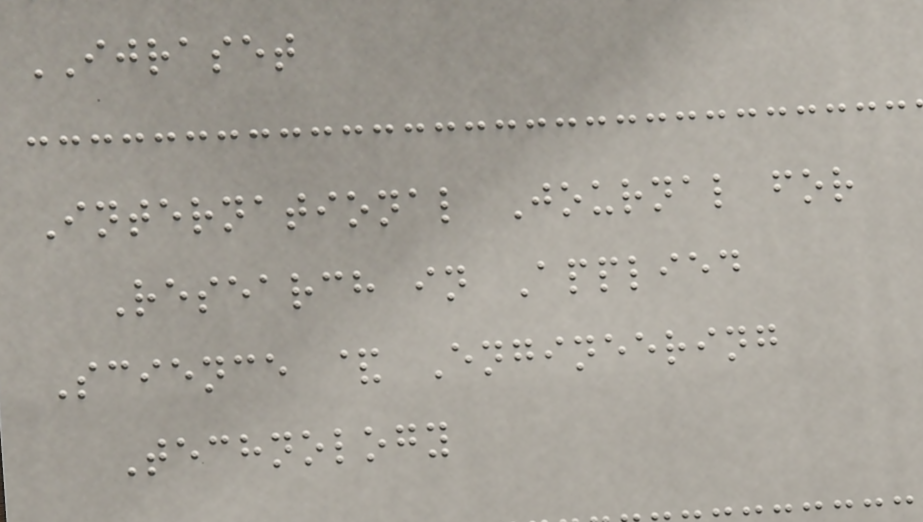IJRASET
International Journal for
Research in Applied
Science & Engineering
Technology
